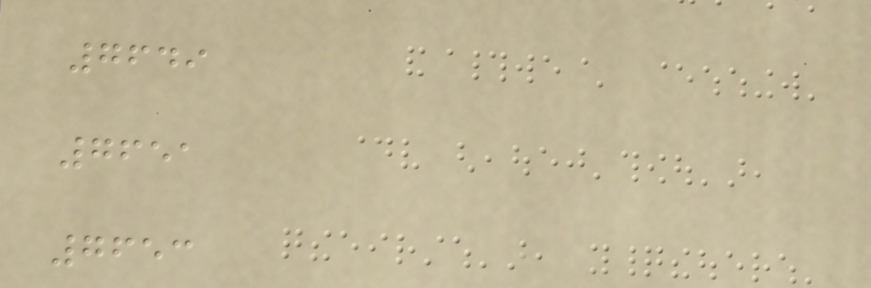7649
7651
7653
